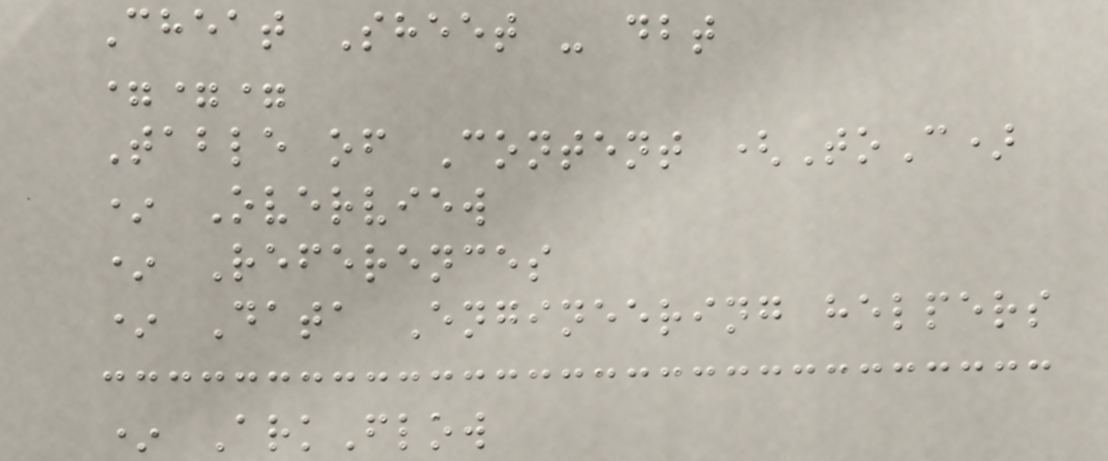Cheat Sheet - dbt
===
Table of Content (ToC)
* Overview
* References
* Data Engineering helpers
* ArkFlow
